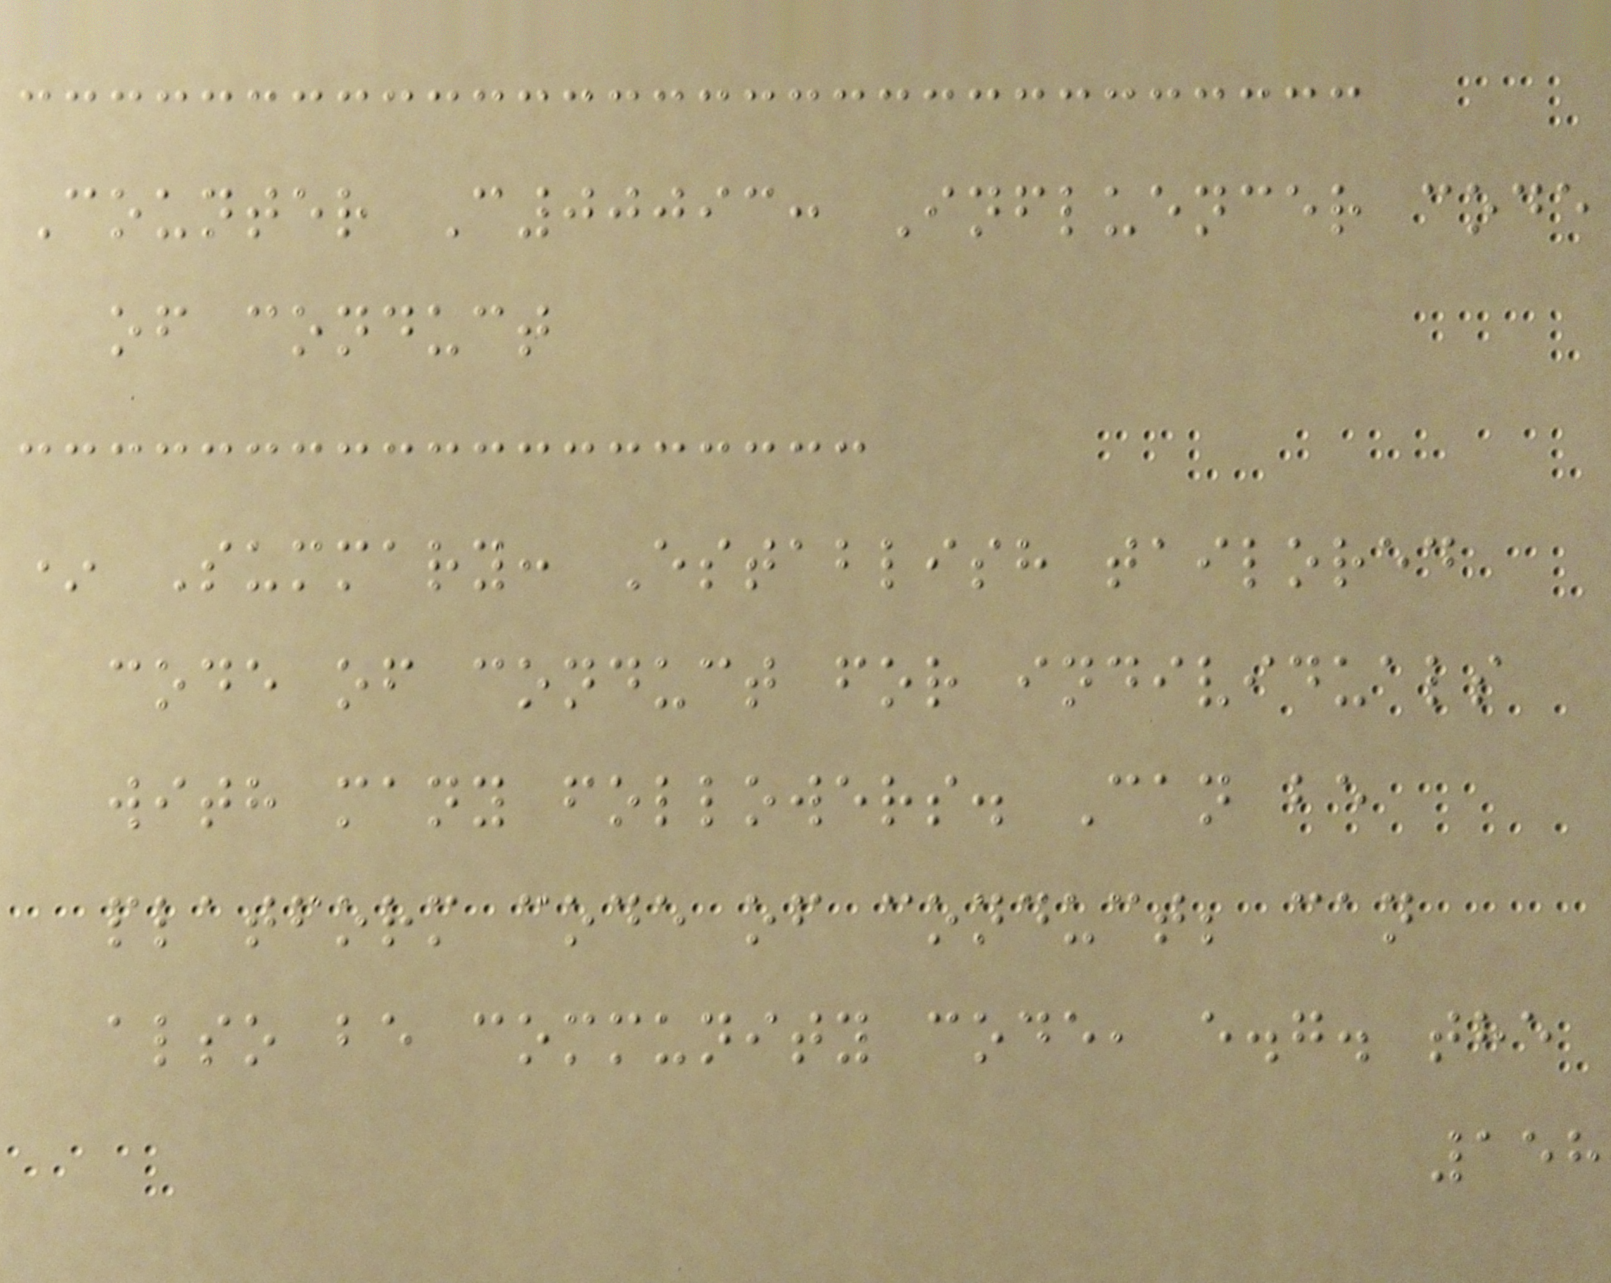Counter C00093: Influencer code
of conduct
* Summary: Establish tailored
code of conduct for individuals
with many followers. Can be
platform code of conduct; can
also be community code, e.g. the
158
